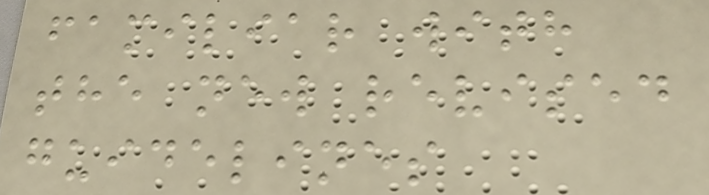familiar with
the new revised
guidelines
